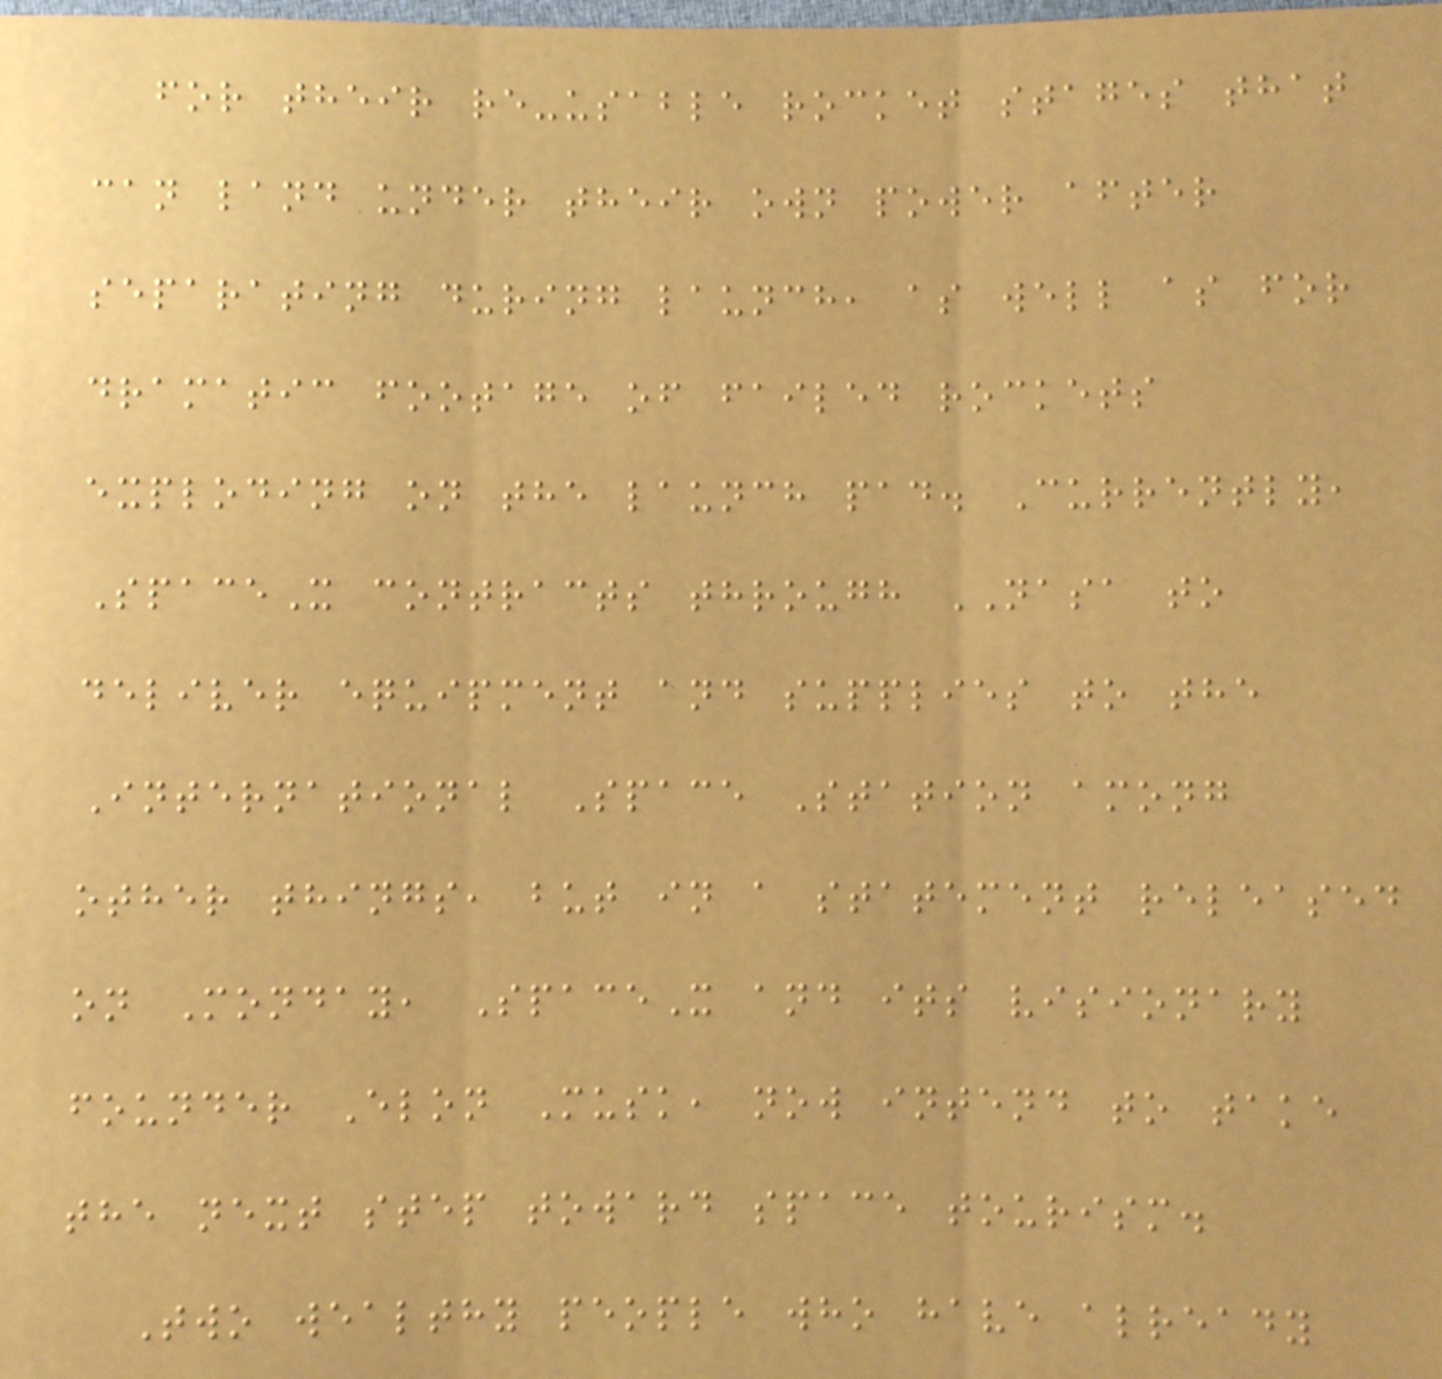for their re-usable rocket stages that
can land under their own power after
separating during launch, as well as for
dramatic footage of failed rockets
exploding on the launch pad. Currently,
SpaceX contracts through NASA to
deliver equipment and supplies to the
International Space Station among
other things, but in a statement released
on Monday, SpaceX and its visionary
founder Elon Musk, now intend to take
the next step toward space tourism.
Two wealthy people who have already
